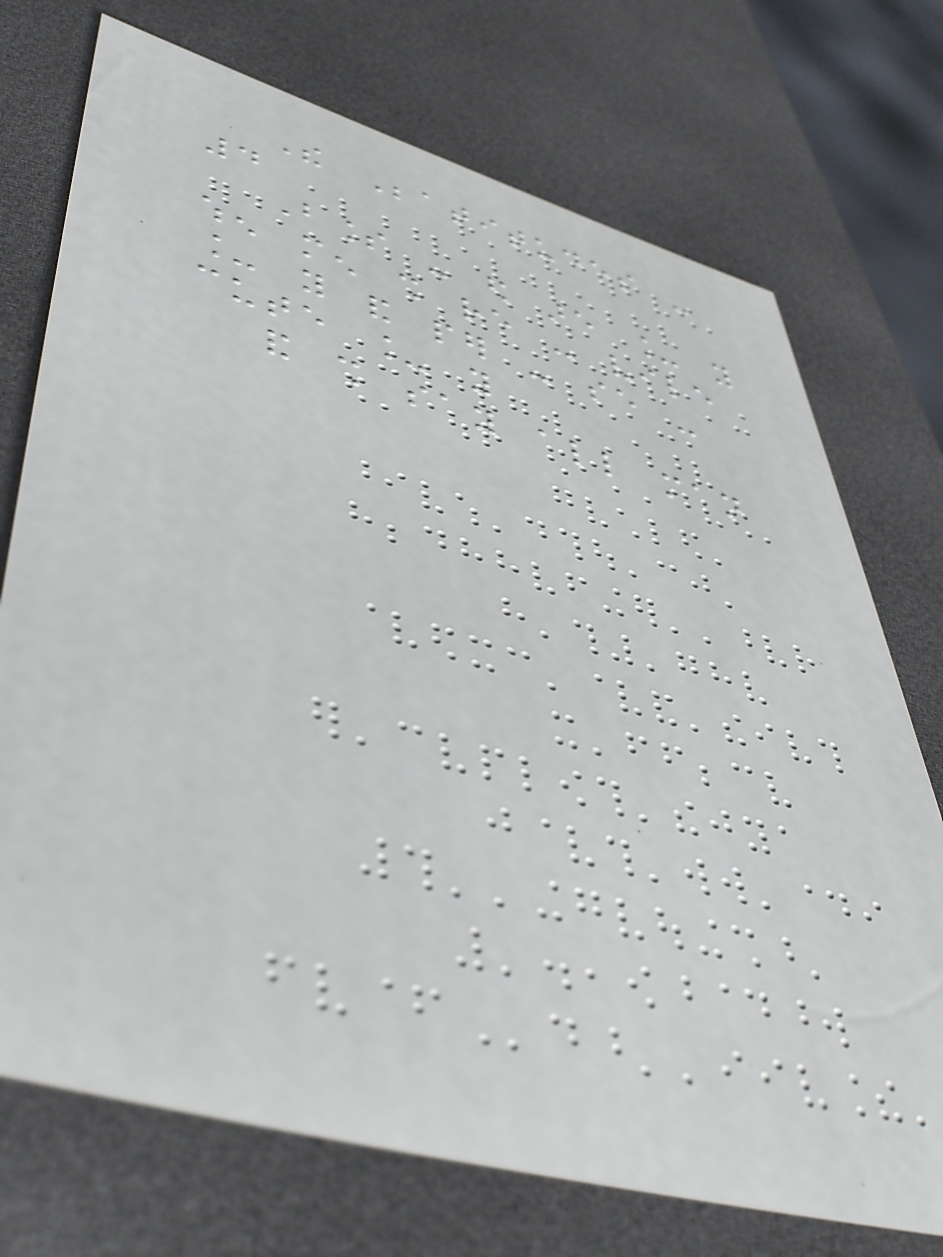The Beatitudes -
4
Bless - ed are _ you
when men shall re - vile
_ you and per - se -
cute _ you
and shall say all man
